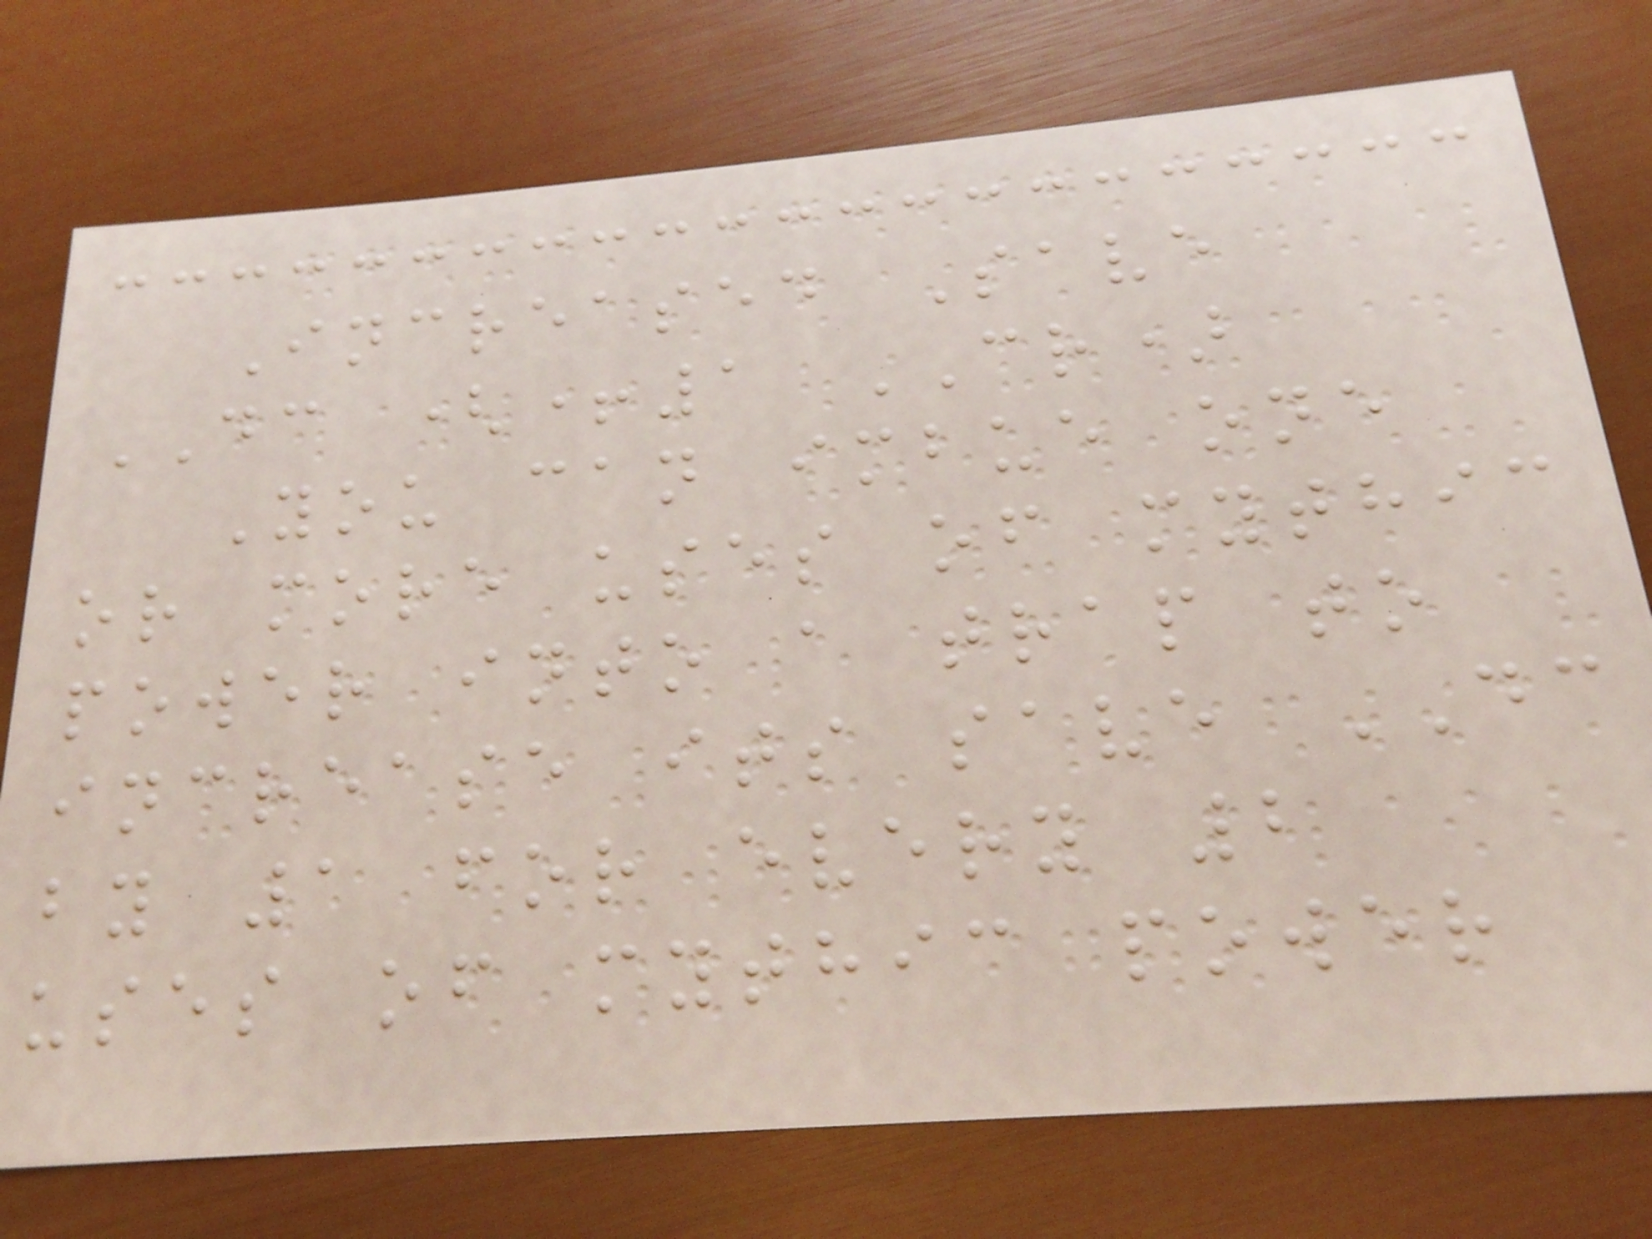Increased Save
DC (+1 CR)
You can imbue one
or more uses of mythic
power into a trap to
increase its save DC
by 1 for every 2
uses of mythic power
